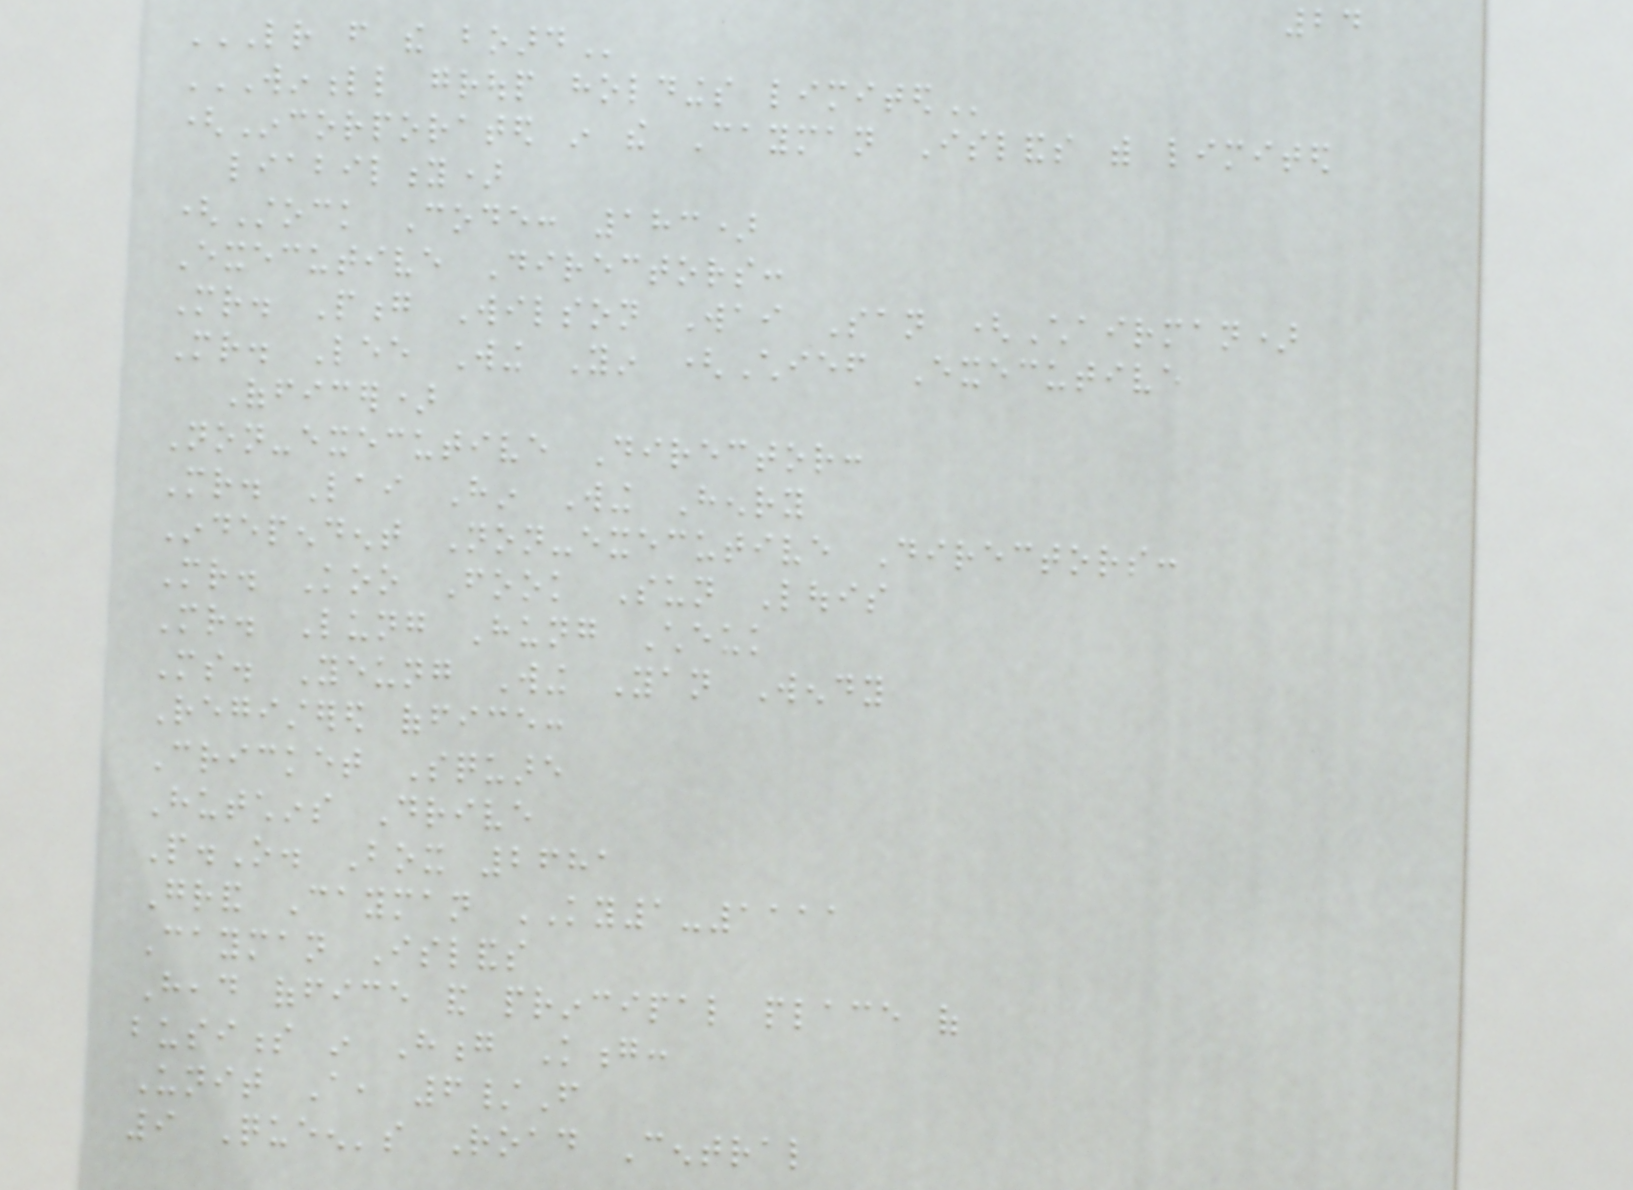24
LETTER FROM THE BOARD
WINFULL GROUP HOLDINGS LIMITED
(Incorporated in the Cayman Islands with limited
liability)
(Stock Code: 183)
Executive Directors:
Mr. Pong Wilson Wai San (Chairman)
Mr. Lee Wing Yin (Chief Executive
Officer)
Non-executive Director:
Mr. Lai Hin Wing Henry
Independent Non-executive Directors:
Mr. Koo Fook Sun Louis
Mr. Lung Hung Cheuk
Ms. Yeung Wing Yan Wendy
Registered office:
Cricket Square
Hutchins Drive
P.O. Box 2681
Grand Cayman KY1-1111
Cayman Islands
Head office and principal place of
business in Hong Kong:
Unit A, 6/F
9 Queen's Road Central
